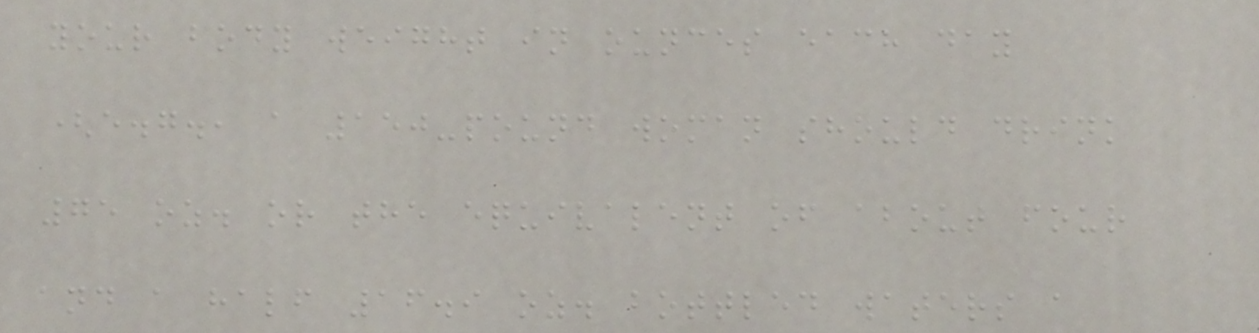your body weight in ounces each day
(e.g., a 150-pound woman should drink
75 oz. or the equivalent of about four
and a half 16.9 oz. bottled waters a
